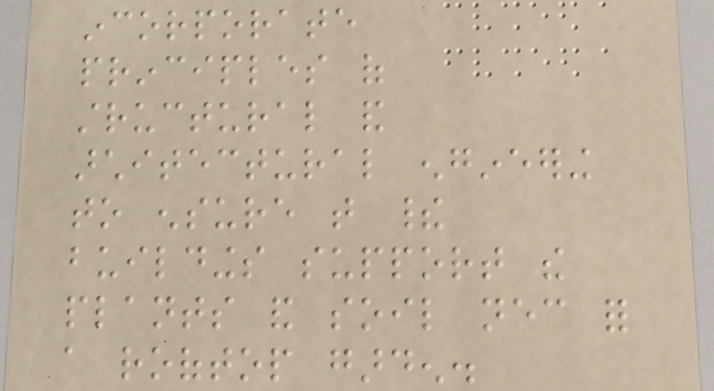incorporate
principles of
structural and
architectural engineering
to ensure that their
buildings support the
plants and soil necessary for
a rooftop garden.
